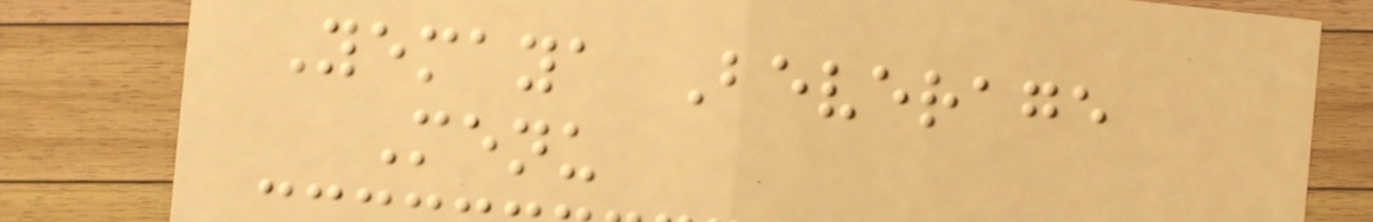Yemaya Beverage
Menu
